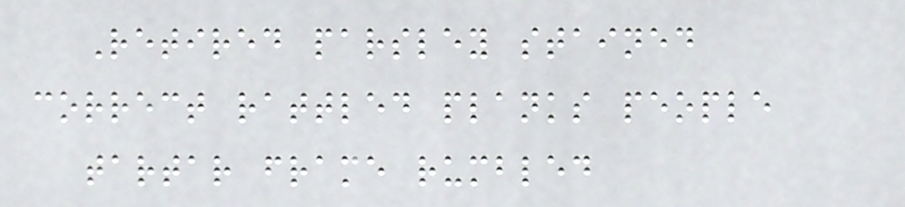Retired parsley stained
correct rattled planks people
tartar frame rumbled
